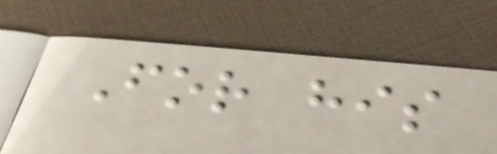For his
